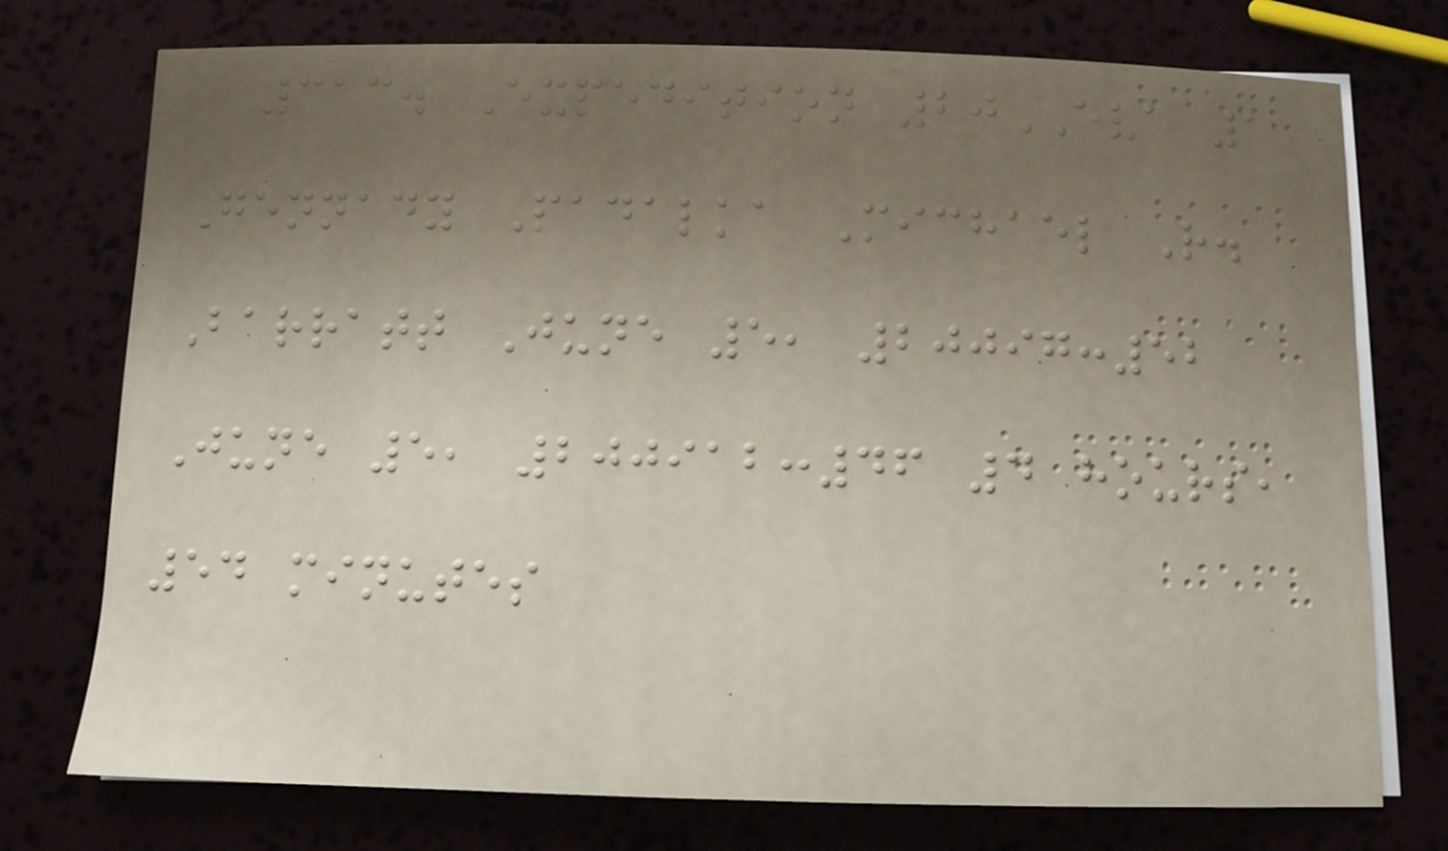313. Expedition 20EVA 1
Gennady Padalka Michael R.
Barratt June 5, 20097:52
June 5, 200912:46 4 hours,
54 minutes
